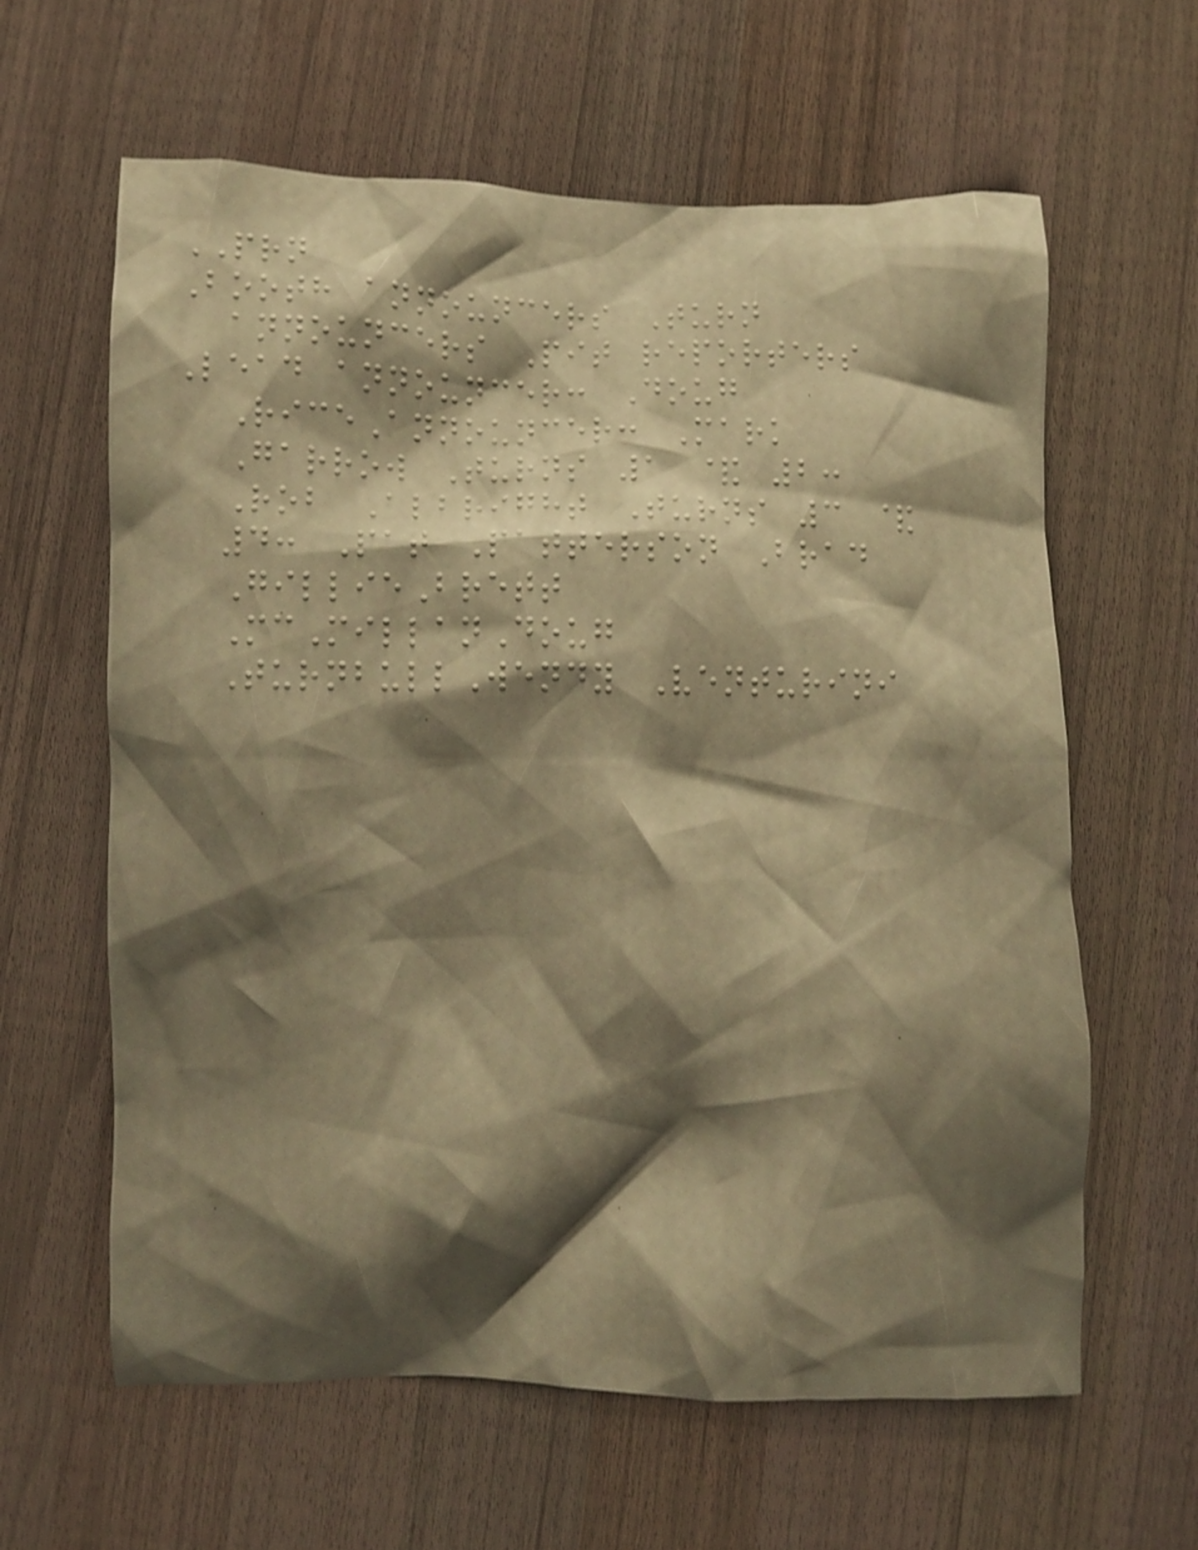PRN
Booth announcers Turn
announcers Pit reporters
Lead announcer: Doug
RiceAnnouncer: Mark
Garrow Turns 1 & 2:
Rob Albright Turns 3 &
4: Pat Patterson Brad
GillieBrett
McMillanDoug
TurnbullWendy Venturini
